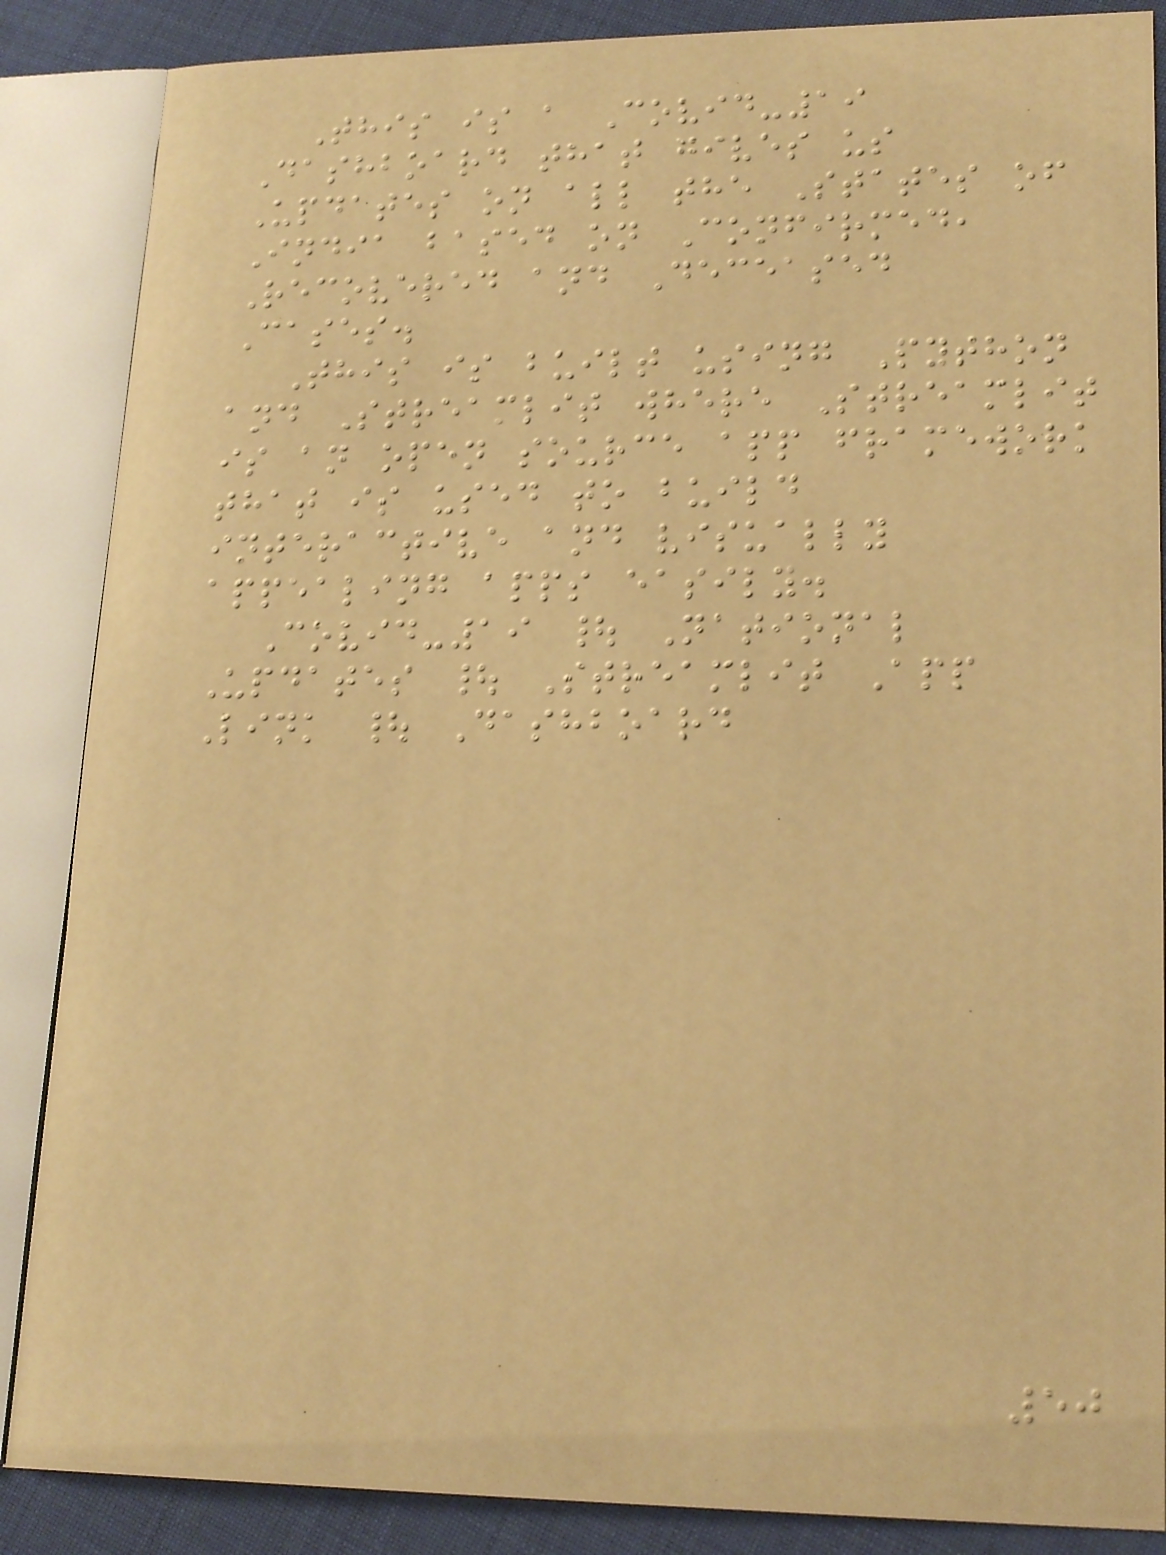This is a Covid-19
Dashboard that gives us
Updates on all the States of
India based on Confirmed,
Recovered and Deceased
Cases.
This is built using Python
and Streamlit where Streamlit
is an open source app framework
that is used to build
interactive and visually
appealing apps easily.
Covid-19 | National
Updates | Streamlit App
Link | Dashboard
50
